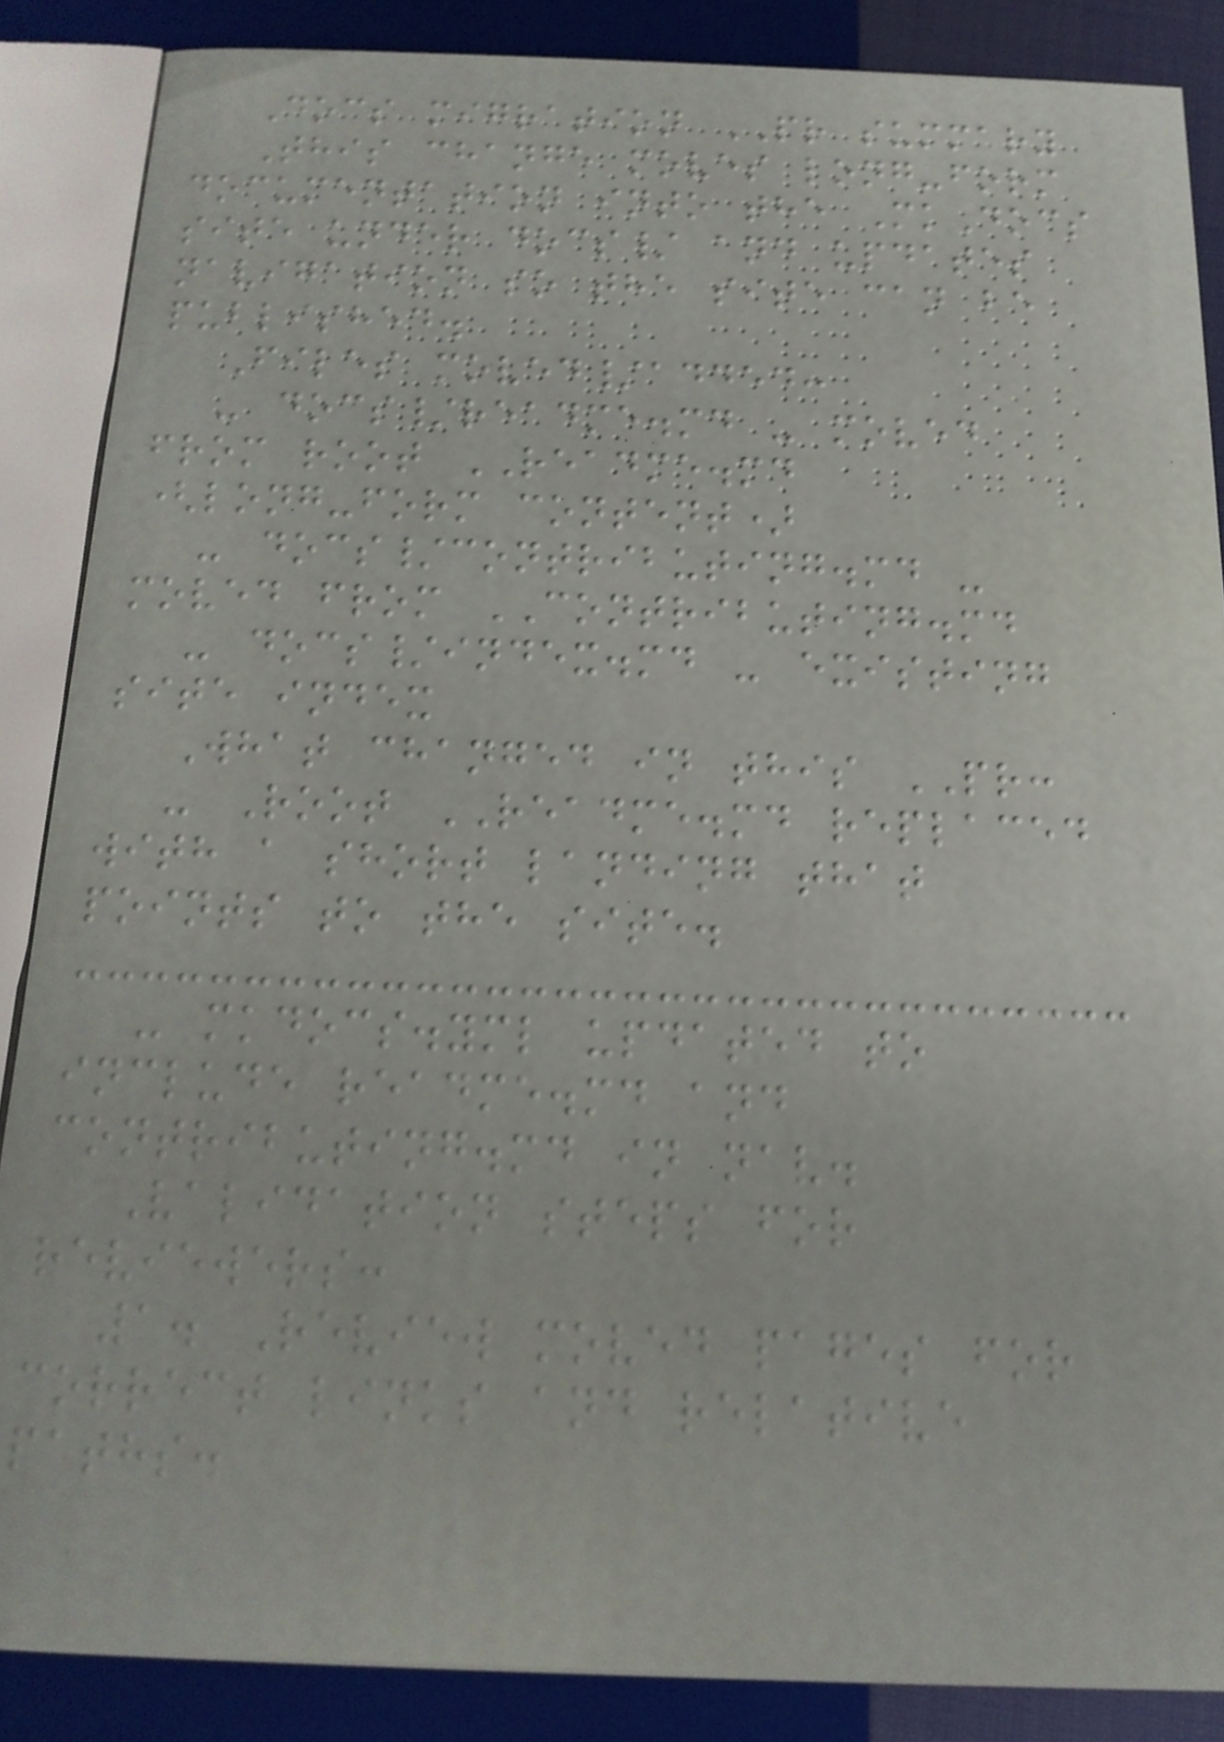Docs migration PR summary
This change moves long-form
documentation into the MkDocs
site under docs/ and updates
navigation so the site can be
published.
Files moved/added:
- docs/readme.md - moved
from root README.md
(long-form content)
- docs/contributing.md -
moved from CONTRIBUTING.md
- docs/index.md - existing
site index
What changed in this PR:
- Root README.md replaced
with a short landing that
points to the site.
- mkdocs.yml updated to
include readme.md and
contributing.md in nav.
Validation steps for
reviewers:
1. Review moved pages for
correct links and relative
paths.
